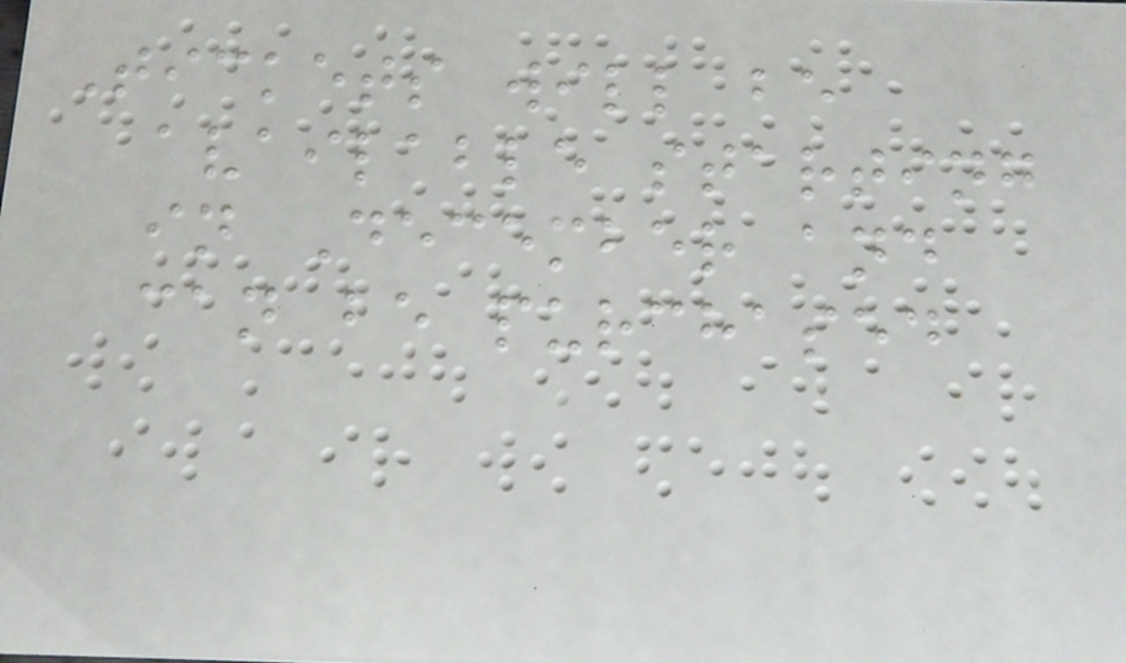Tickets will be
available starting
in December and
can be purchased
